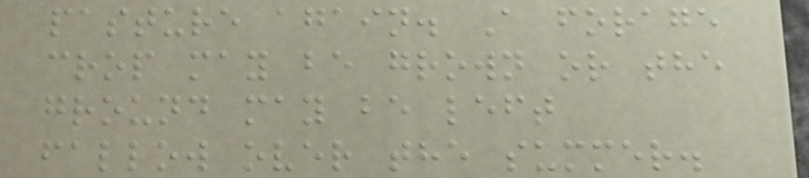pasture again. A forage
crop may be grown or the
ground may be left
fallow over the summer.
